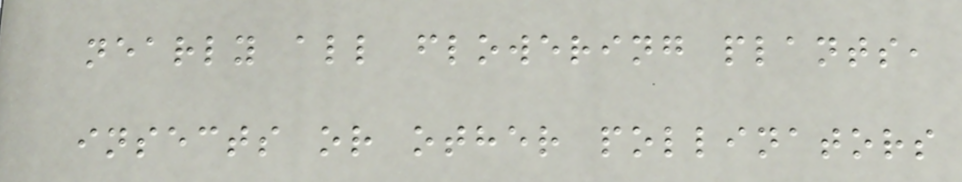nearly all flowering plants,
insects or other pollinators
